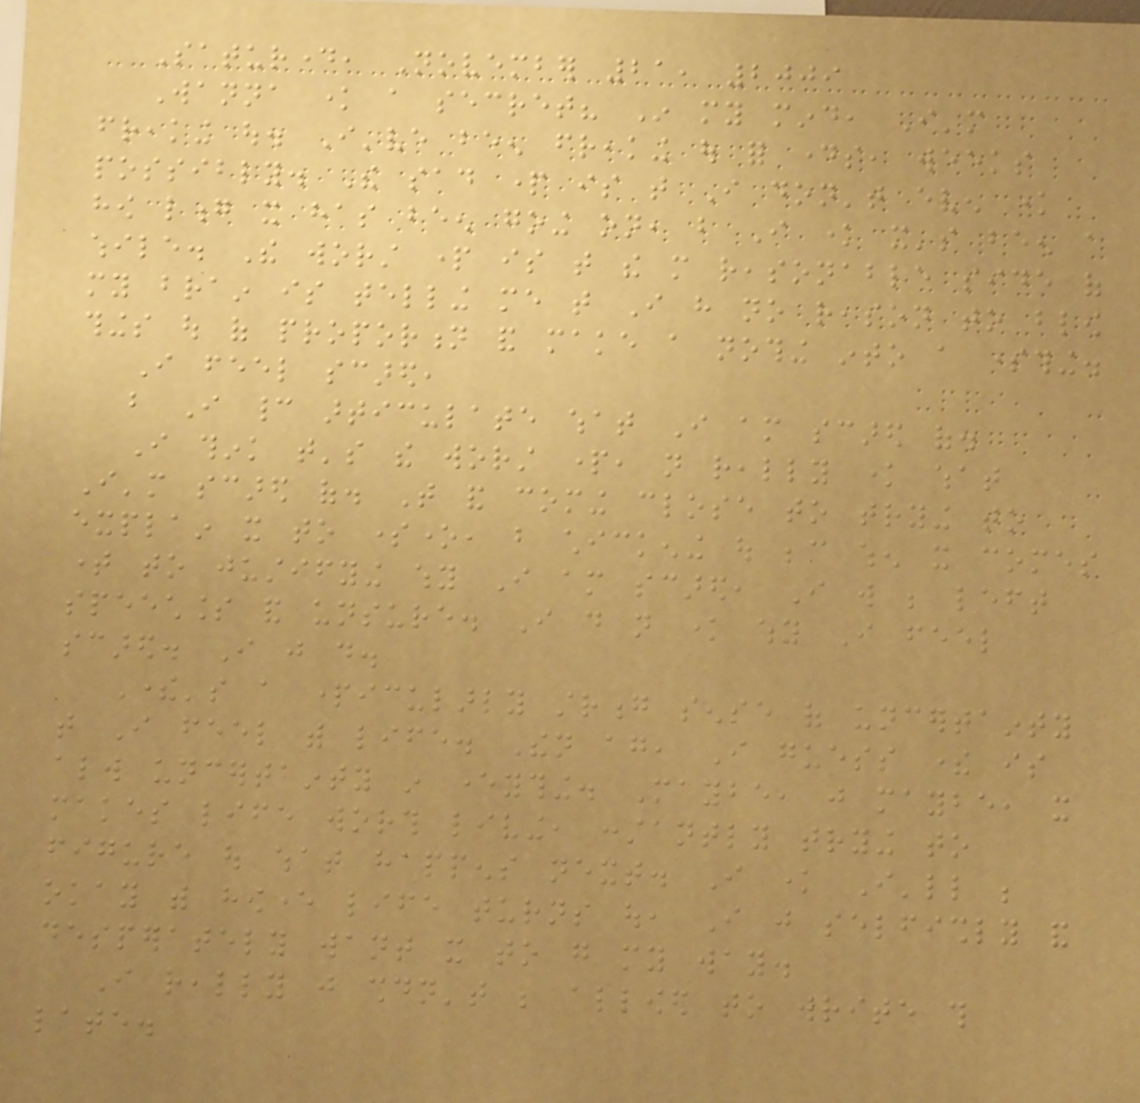Saturday, November 21, 2009
Wanna know a secret? In my mind, I'm
freaking out. I've been freaking out for days, weeks
possibly. The sad part is that I don't even know
how long it has been going on, but I know it's been a
while. The worst part is that the more reasonable side of
my brain is telling me that I have no reason to blow
things out of proportion and make a nothing into a something.
I feel scared,
but I cannot articulate what I am scared of.
I think that's the worst part, not really know what
I'm scared of. That and coming close to trying to
explain it to someone, but chickening out because when it comes
time to justifying why I am scared, I will be left
speechless and unsure. I do not know why I feel
scared. I just do.
There's a particularly strong sense of uncertainty
that I feel with life. Then again, I guess there is
always uncertainty in everything. Maybe, just maybe, it
makes life worth living, constantly trying to
figure out what happens next. I know I'll be
okay with however life turns out, I just selfishly and
desperately want it to go my way.
I really just shouldn't be allowed to write this
late.
